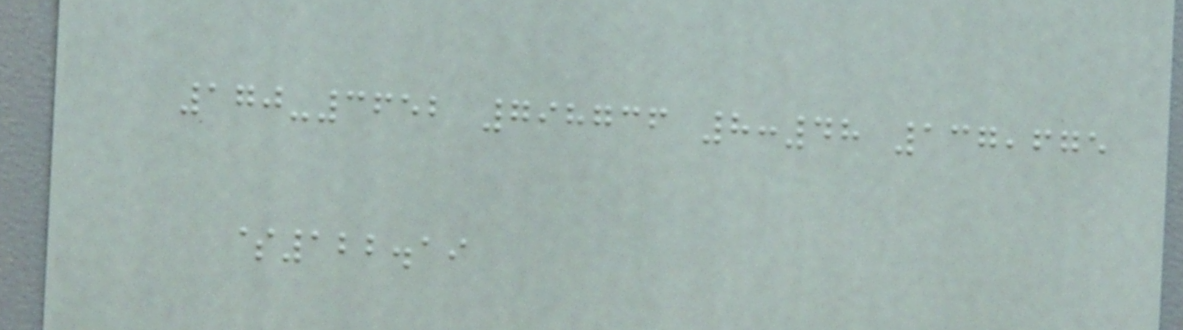170-3652 798736 8:48 137,675
$122.19
